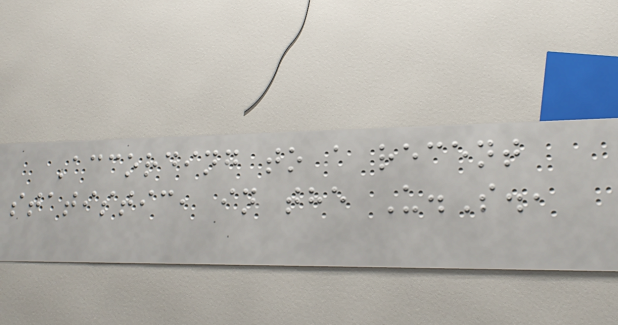According to a recent
statistic, in the U.S.,
